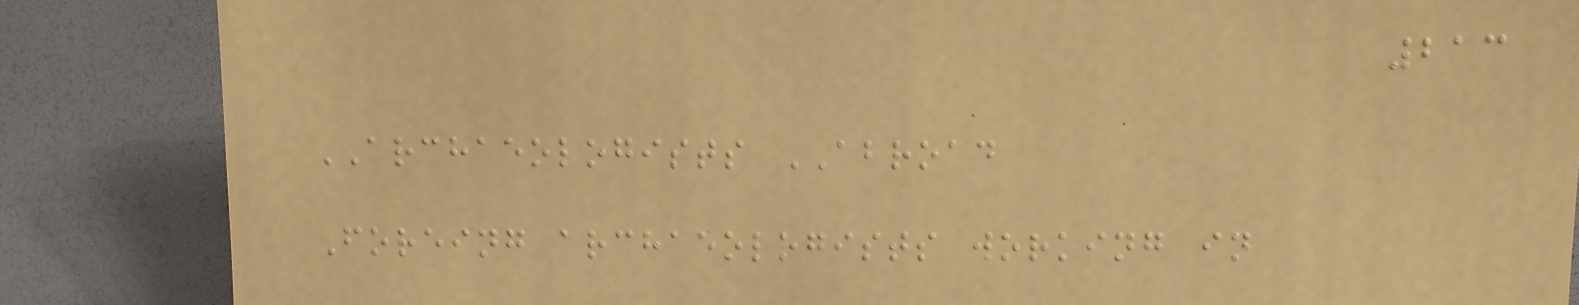213
ARCHAEOLOGISTS ABROAD
Foreing archaeologists working in
